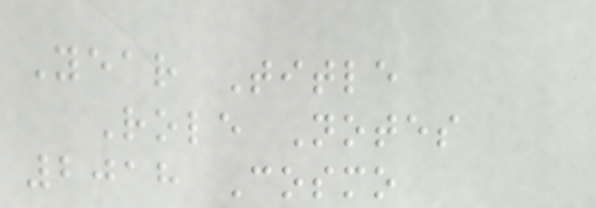Year Title
Role Notes
2018 Cosmo
